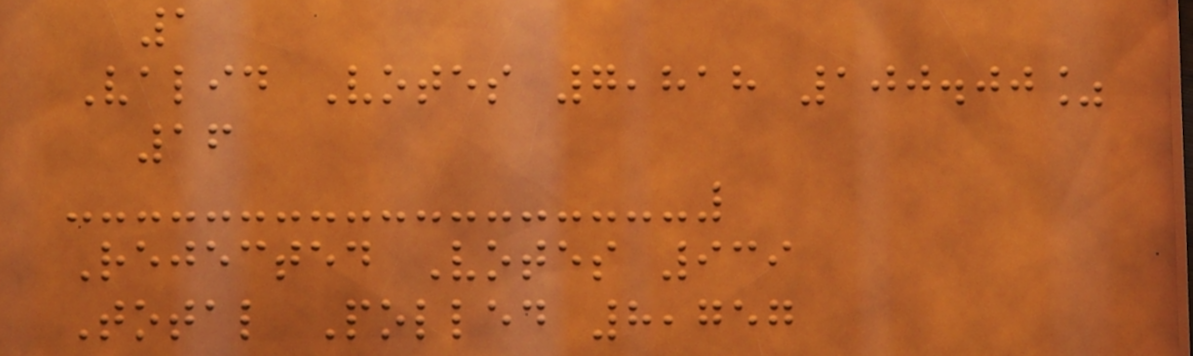1
Valid Votes 7,818 100.00%
16
Rejected Votes 939
Total Polled 8,757
